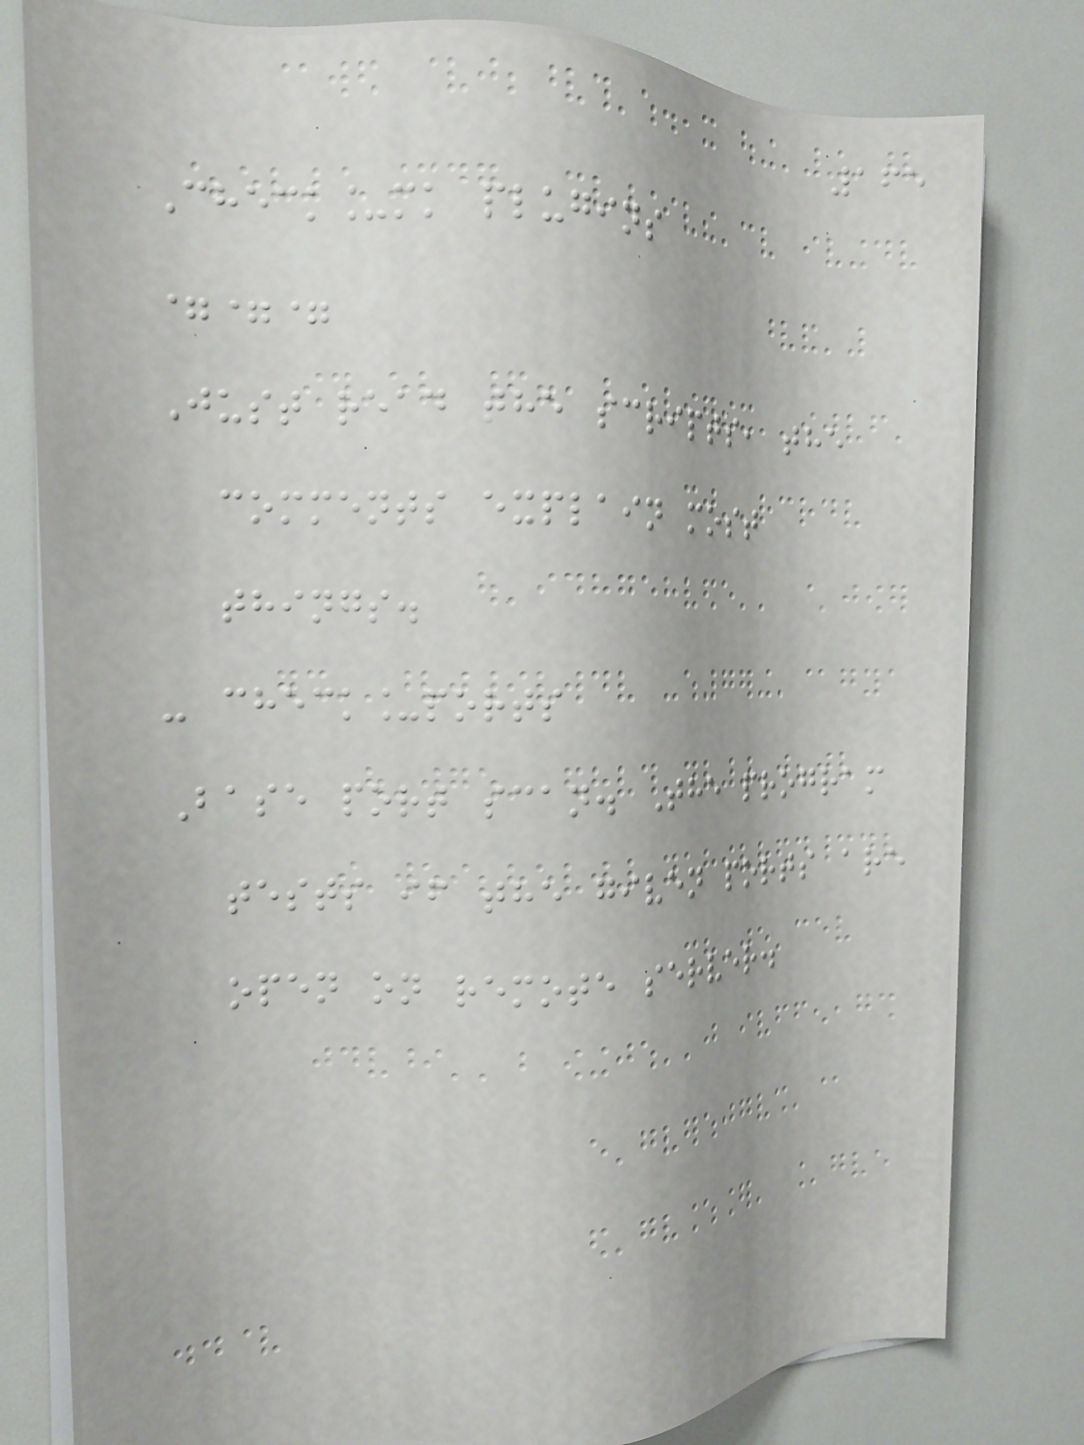165
Check_mk plugins
===
Just read the scripts, the
comments explain most
things.
- check_ports
Base port scan. The program
tests if the given ports are
open on remote server.
